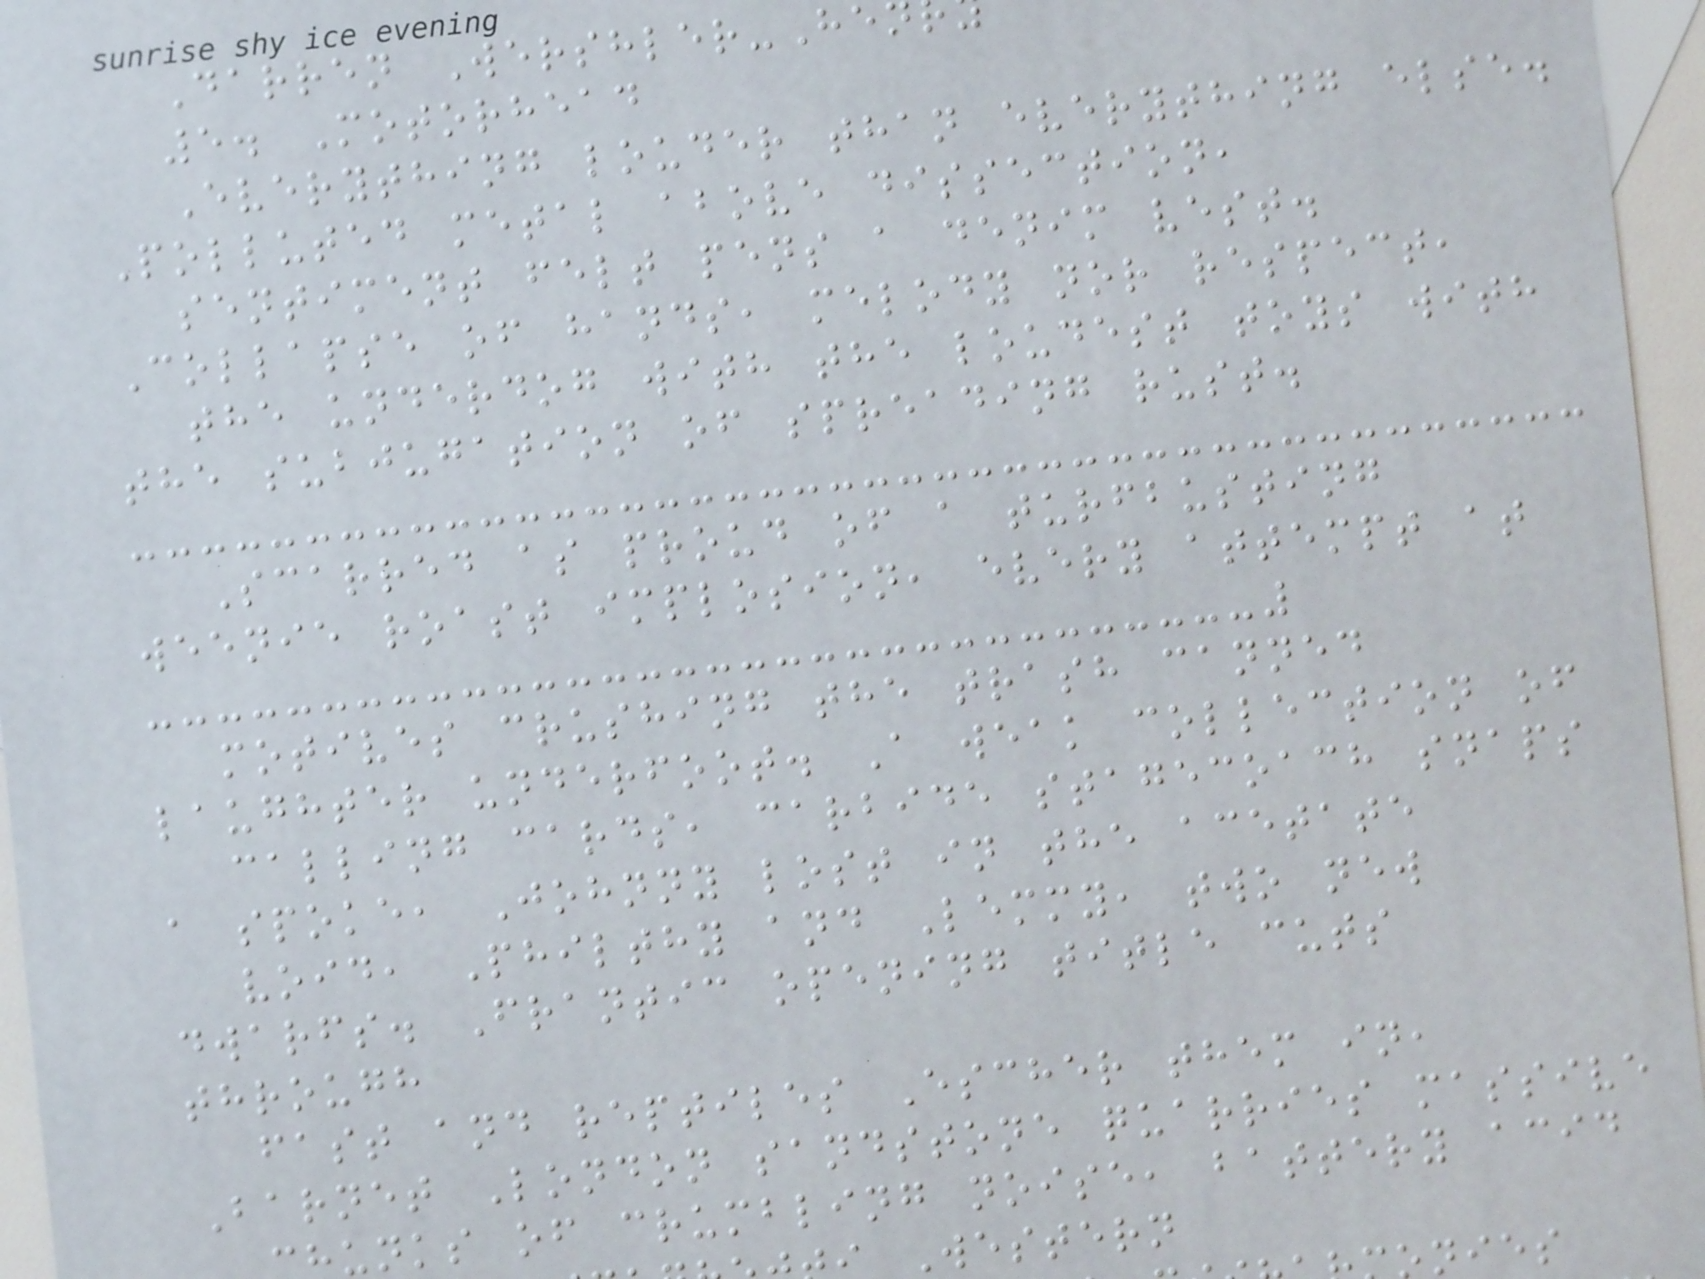Darren Wershler-He
5. Motorhead
Everything louder than everything else.
Polluted metal above dissection,
sentiment felt pens a denim vest.
Collapse of hands, melody nor respect,
the underdog with the loudest toys with
the subjugation of spreading rust.
Scarred as proud of a turfbusting
weenie roast implosion, every attempt at
motives crushing the trash canned
laughter underfoot. A weak collection of
calling cards, carbide stagecoach snaps
a spoke, Johnny lost in the acetate
void, Philthy and Lemmy, two new
dwarfs. Frantic opening title cuts
through
fast and reptiles Escher them in,
Barnet London sandstone quarries massive
unks of crumbling noise, battery acid
Western
